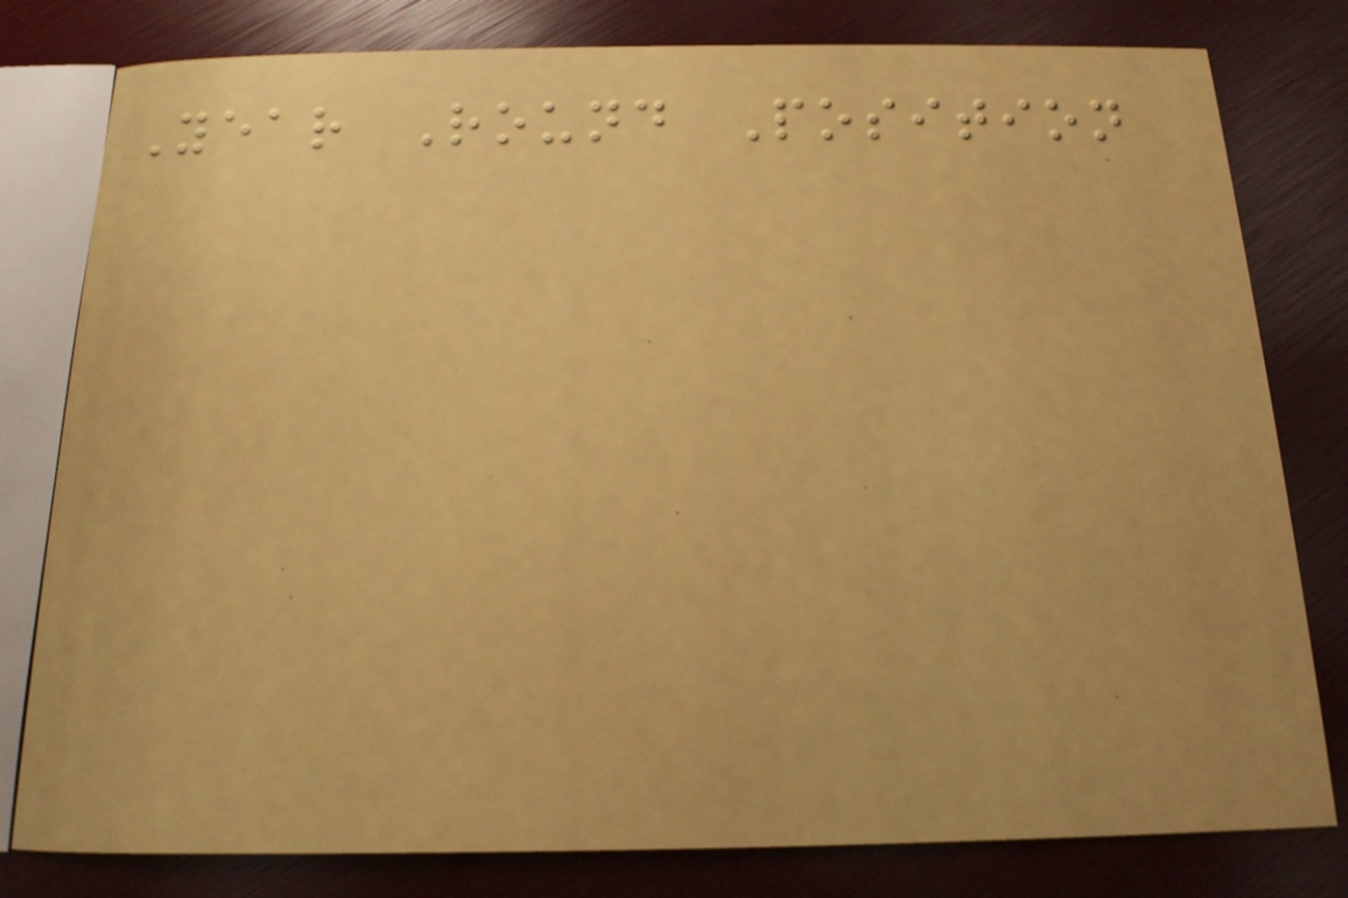Year Round Position
